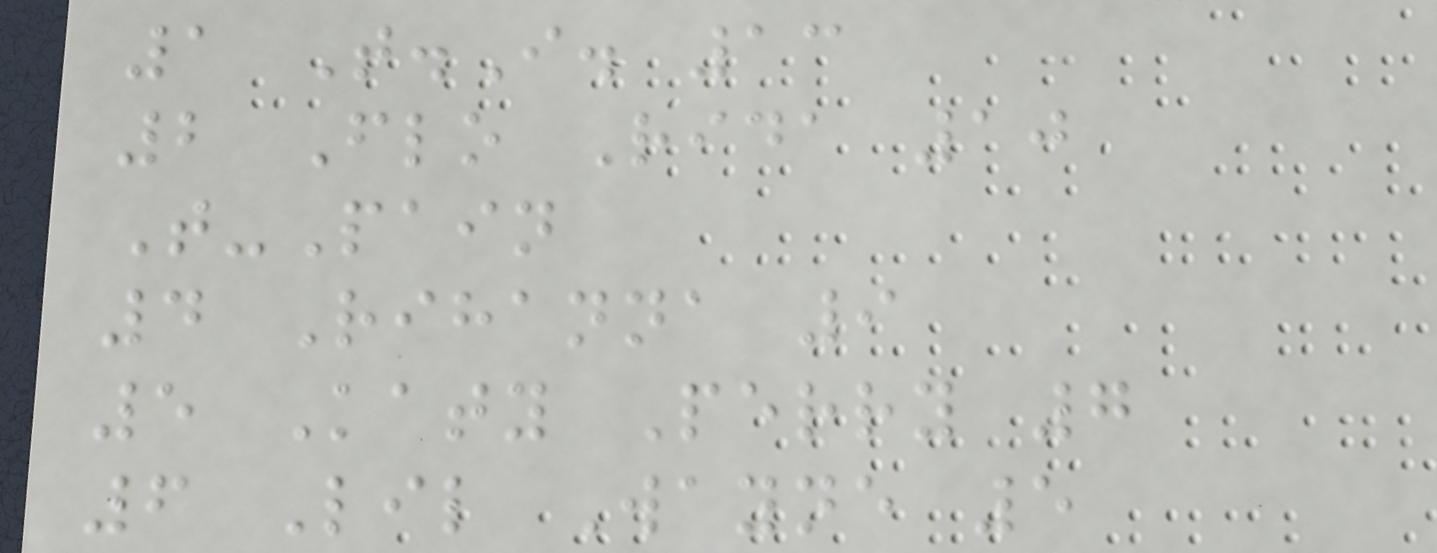1 T.I. 13
2 Flo Rida 10
T-Pain
4 Rihanna 9
5 Katy Perry 7
6 Lil Wayne 5
